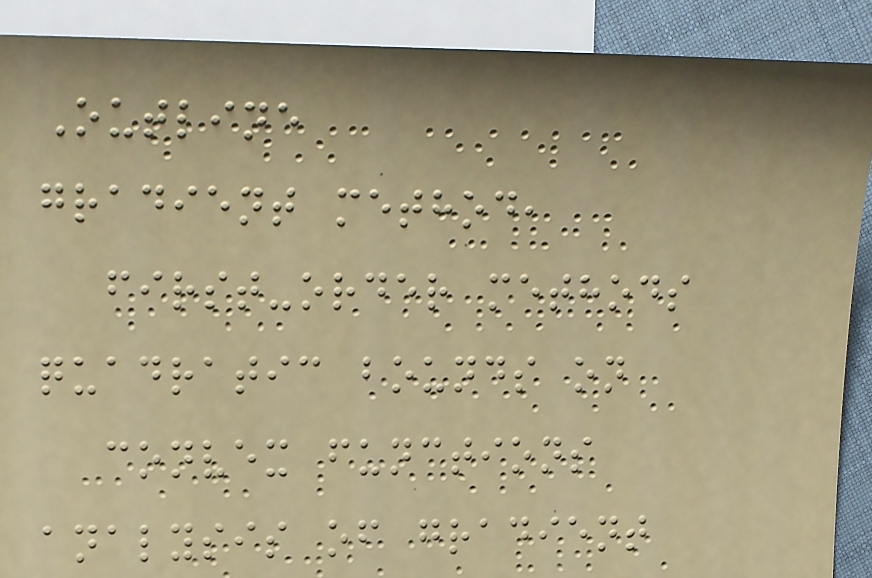Outline
gradient method,
first-order methods
quadratic bounds on
convex functions
analysis of gradient
